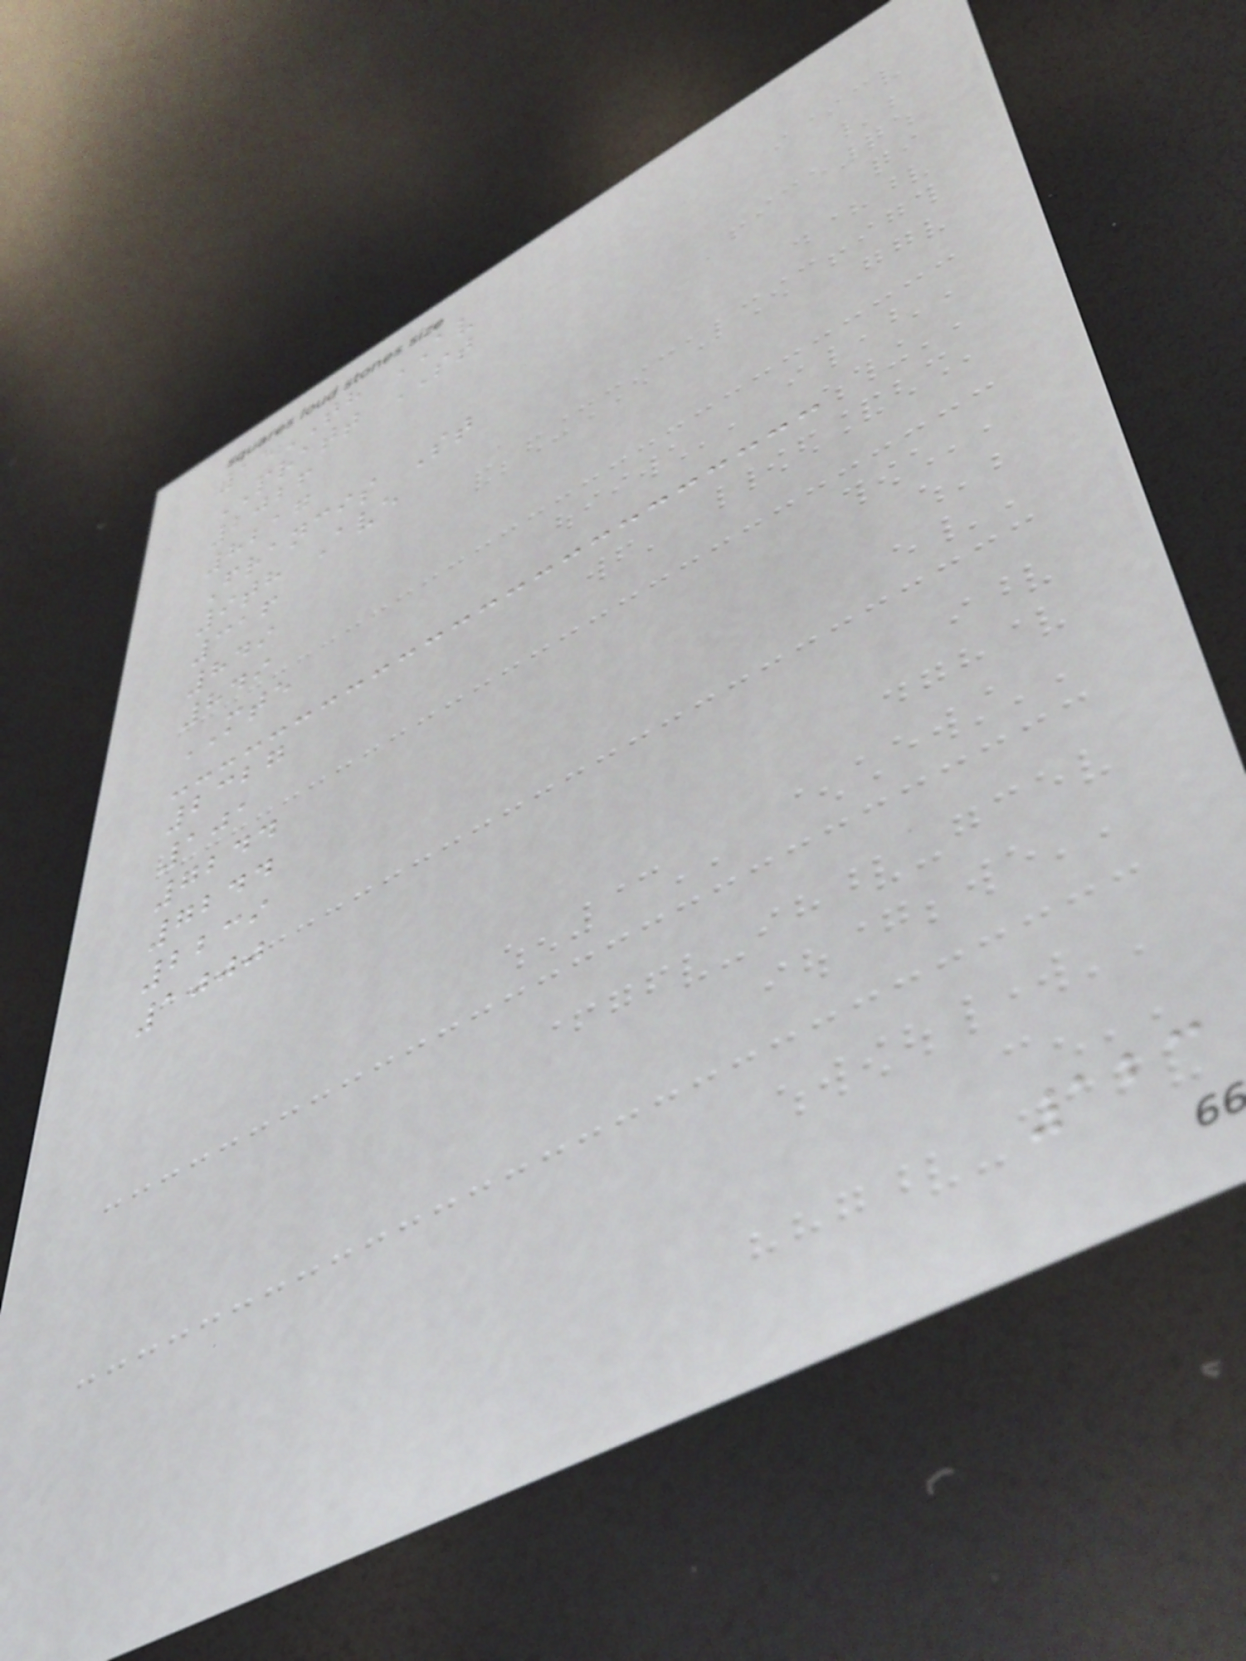15TH AV
PRATT ST
2026
8217
Francis St
9th Ave
316
849
849
MTE
2327
101
7244
7244
2239
1000
123
